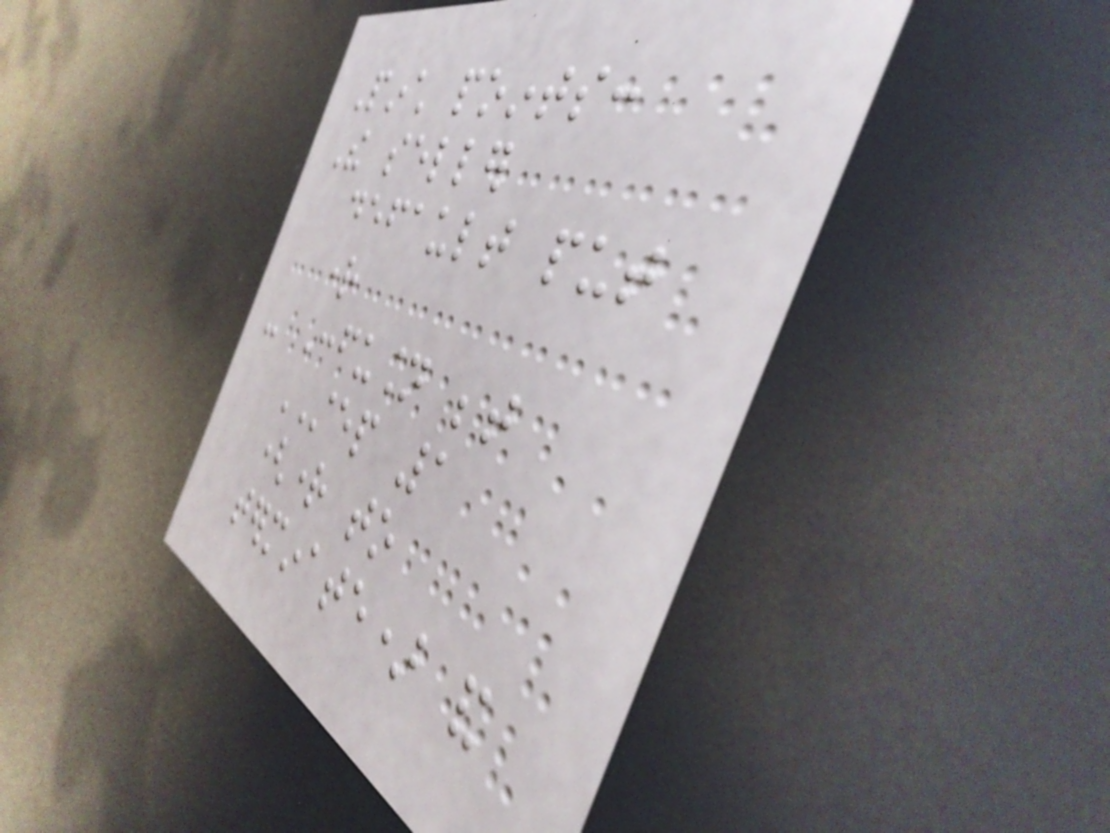Pinch points:
The seller
default put
right
- Confusion between
STEP 1
(right to
terminate) and
